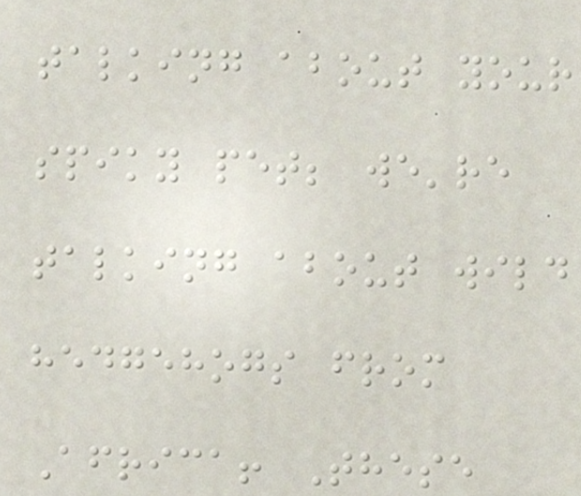talking about your
spiky pet; we're
talking about wild
hedgehogs from
Africa! These
